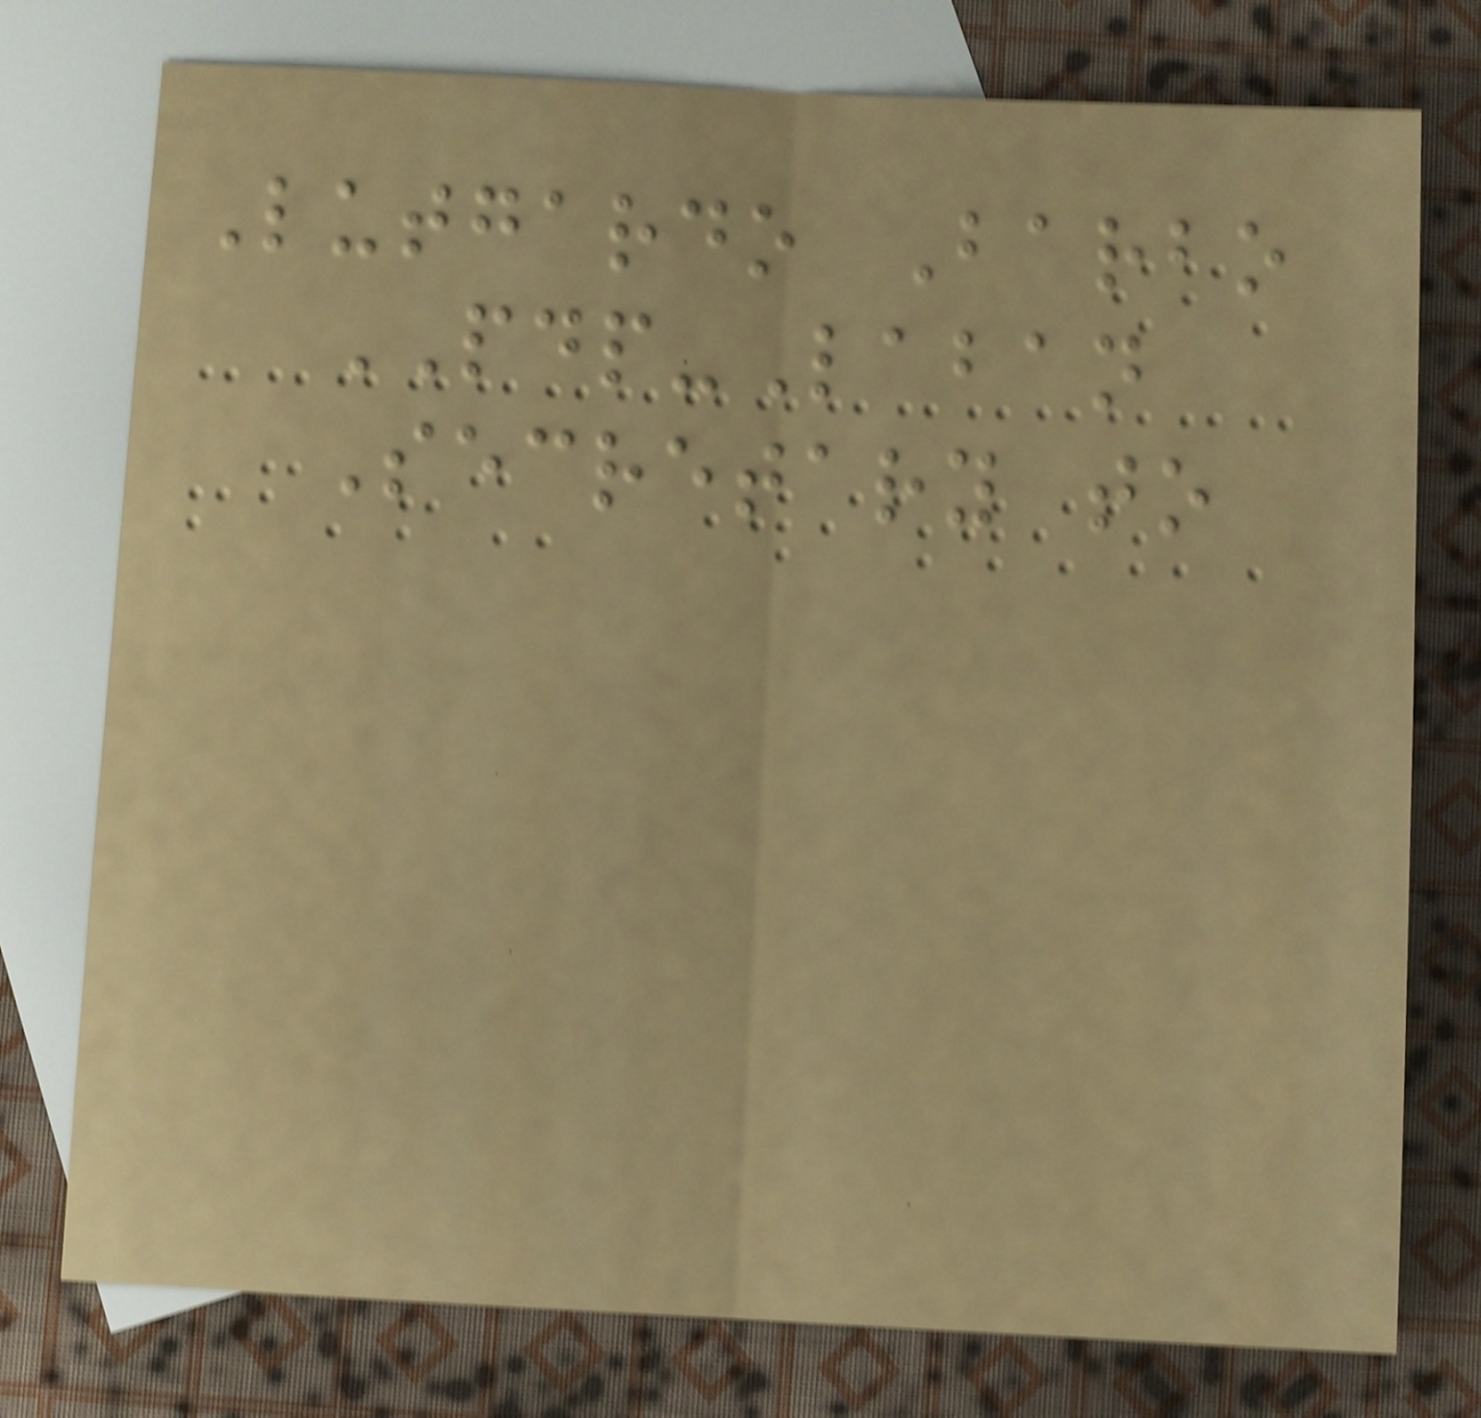Lutgardo Barbo
PDP-Laban
Secretary to
